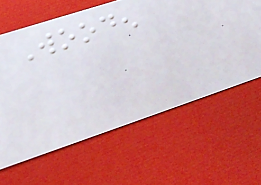Wooden
